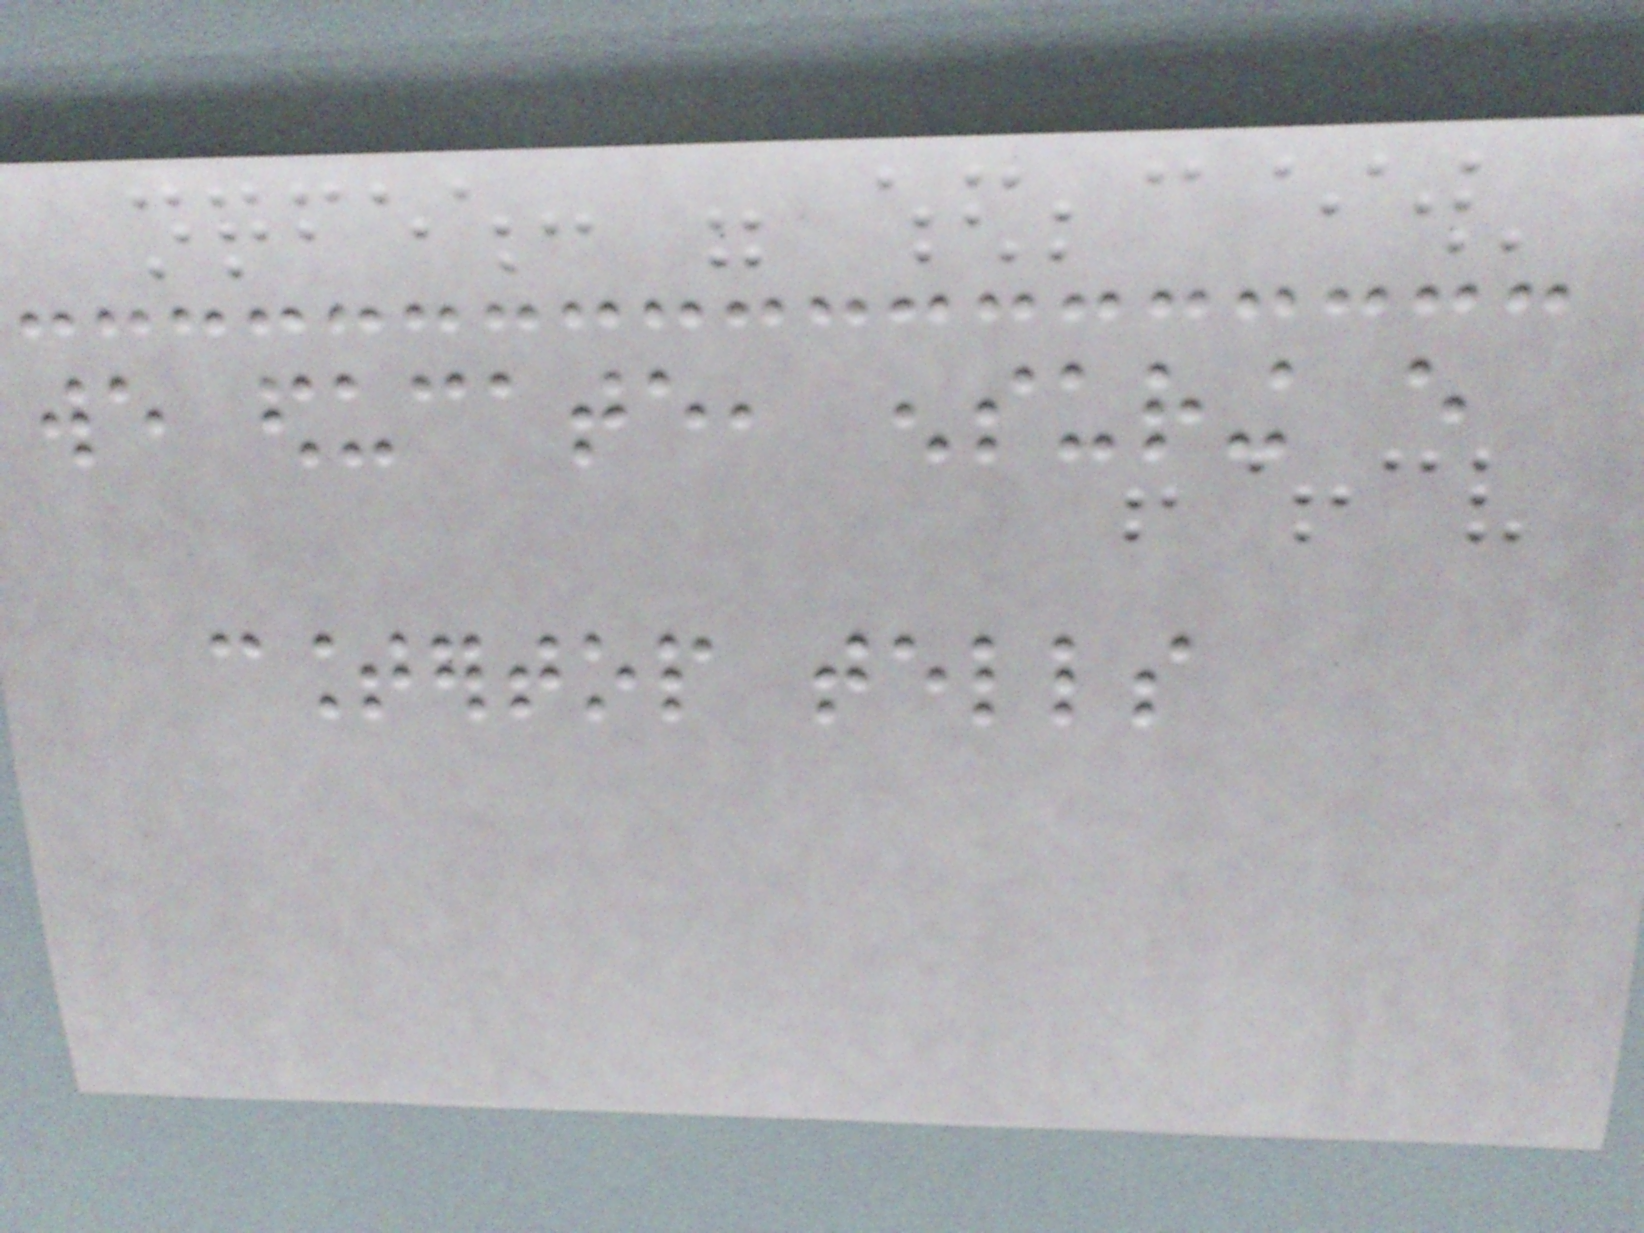we educate, ensuring every
countertop tells
